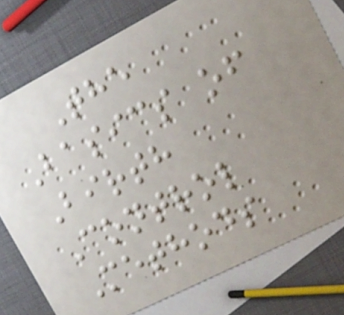The
Basics of
Birth
Control
Methods
